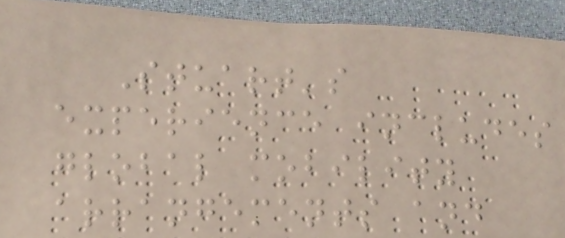Stuart's
experience includes
global mobility
arrangements and
